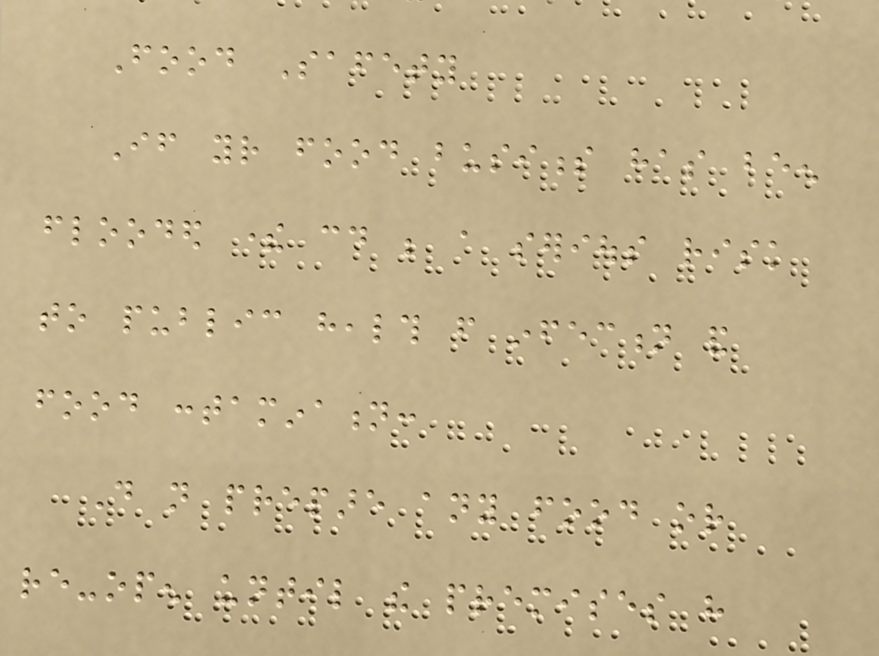Food Safety
If your food business has been
flooded there could be a serious risk
to public health from infection and
food contamination:
Do not prepare any food or
re-open until the premises have
